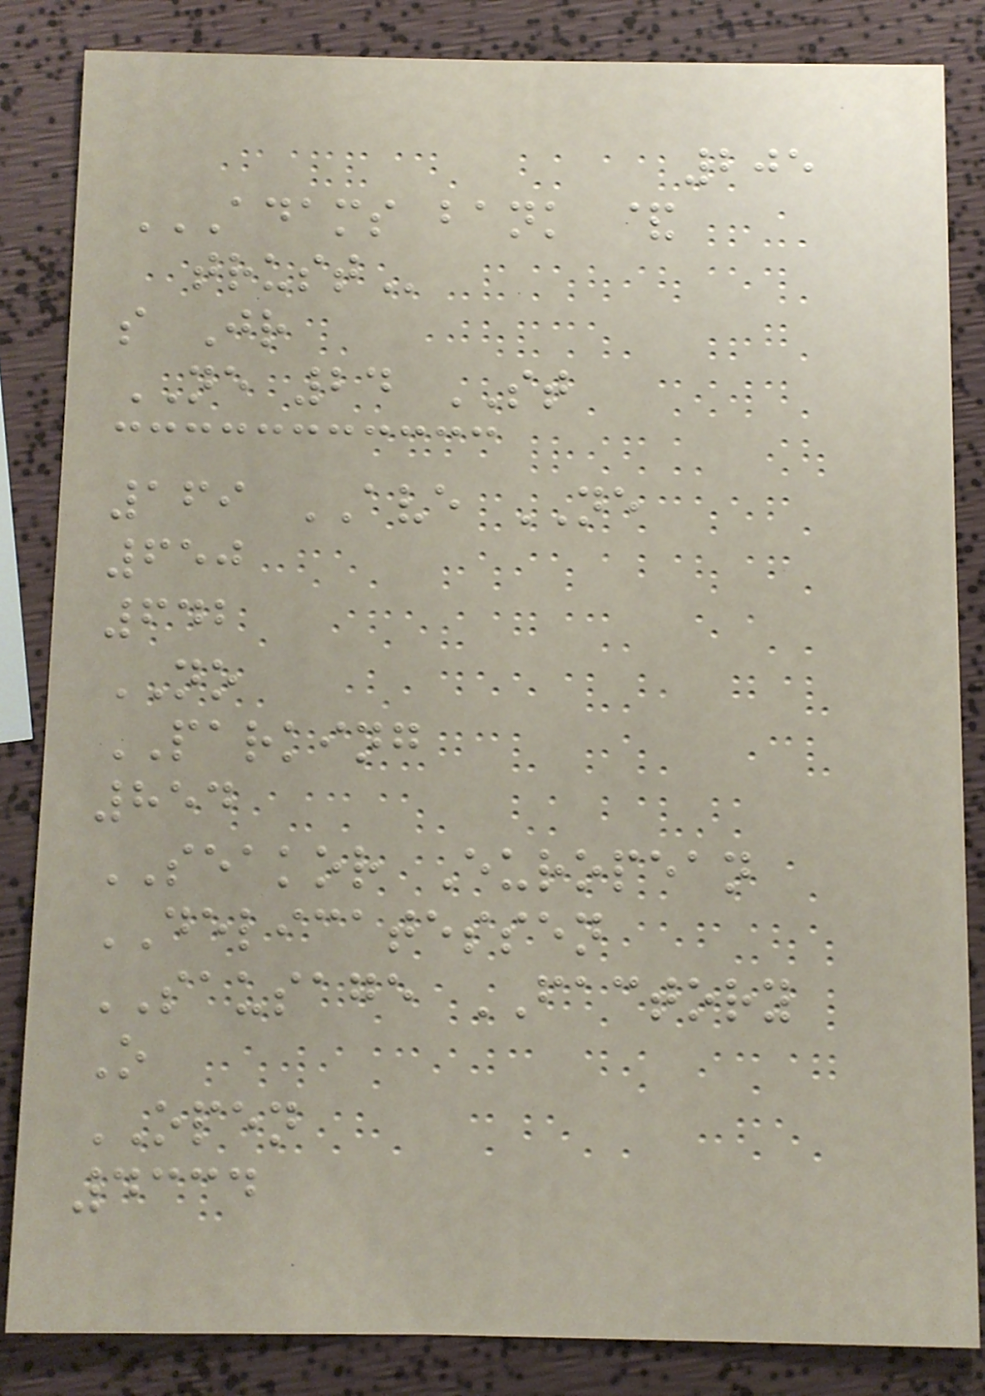205
ADAMS BANK &
TRUST
s Jr
NE 24 ST
169 AVE NE
650
642
NO
PARKING
854
SEAKOR European
DELICATESSEN
SAUSAGE FACTORY
O
OPEN
4334
